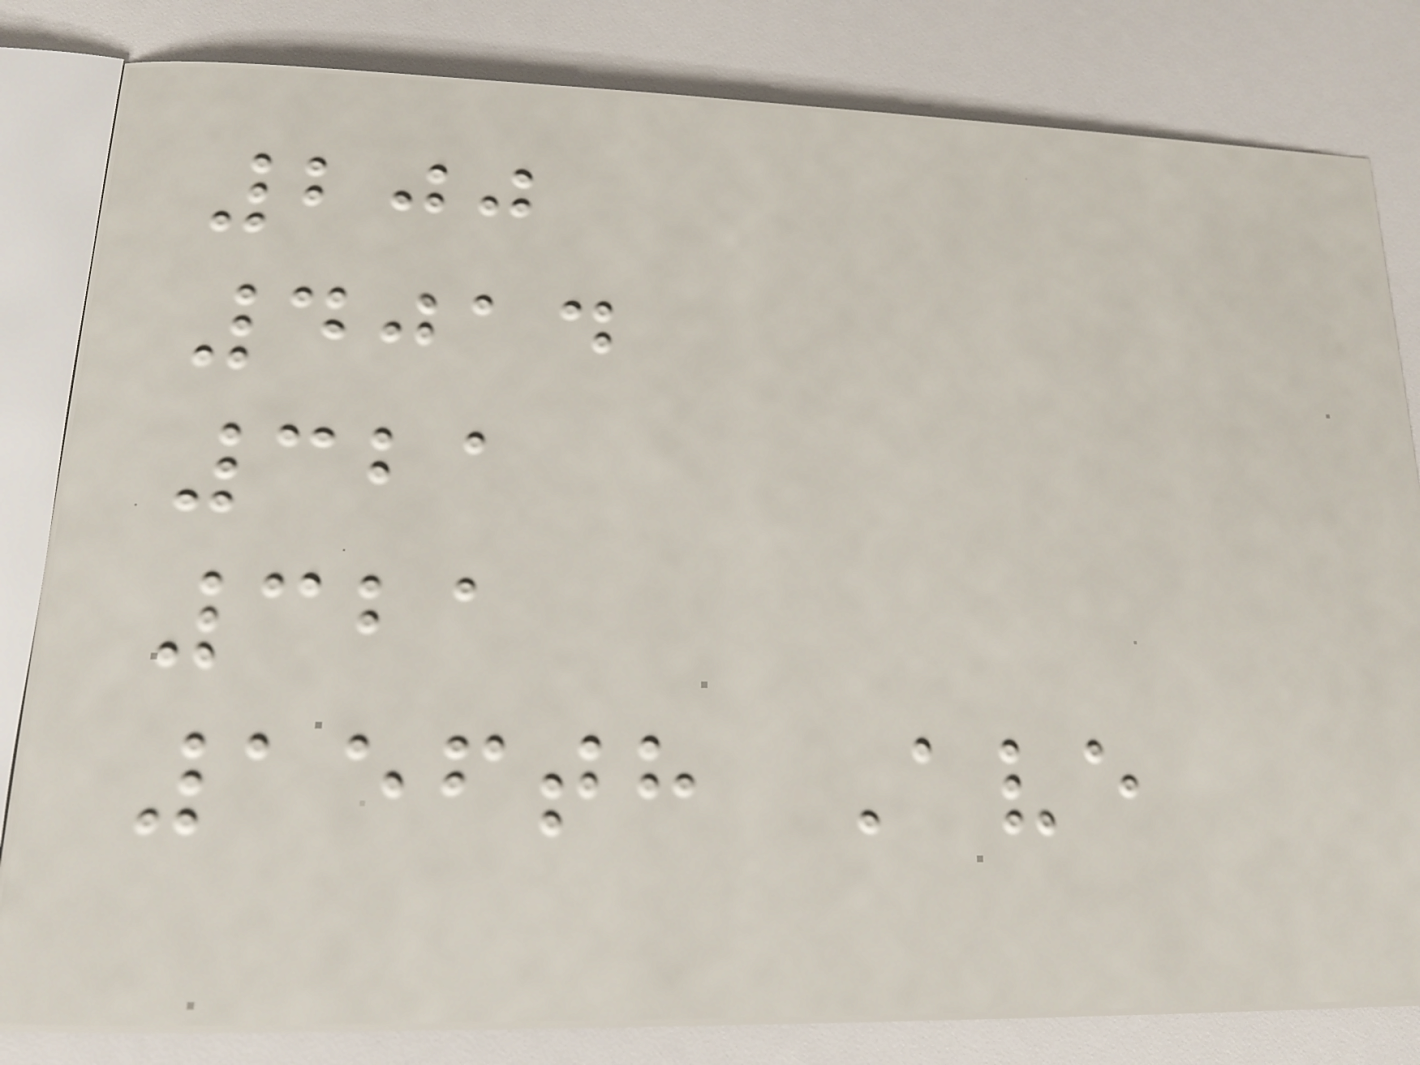200
4014
321
321
156th Ave
